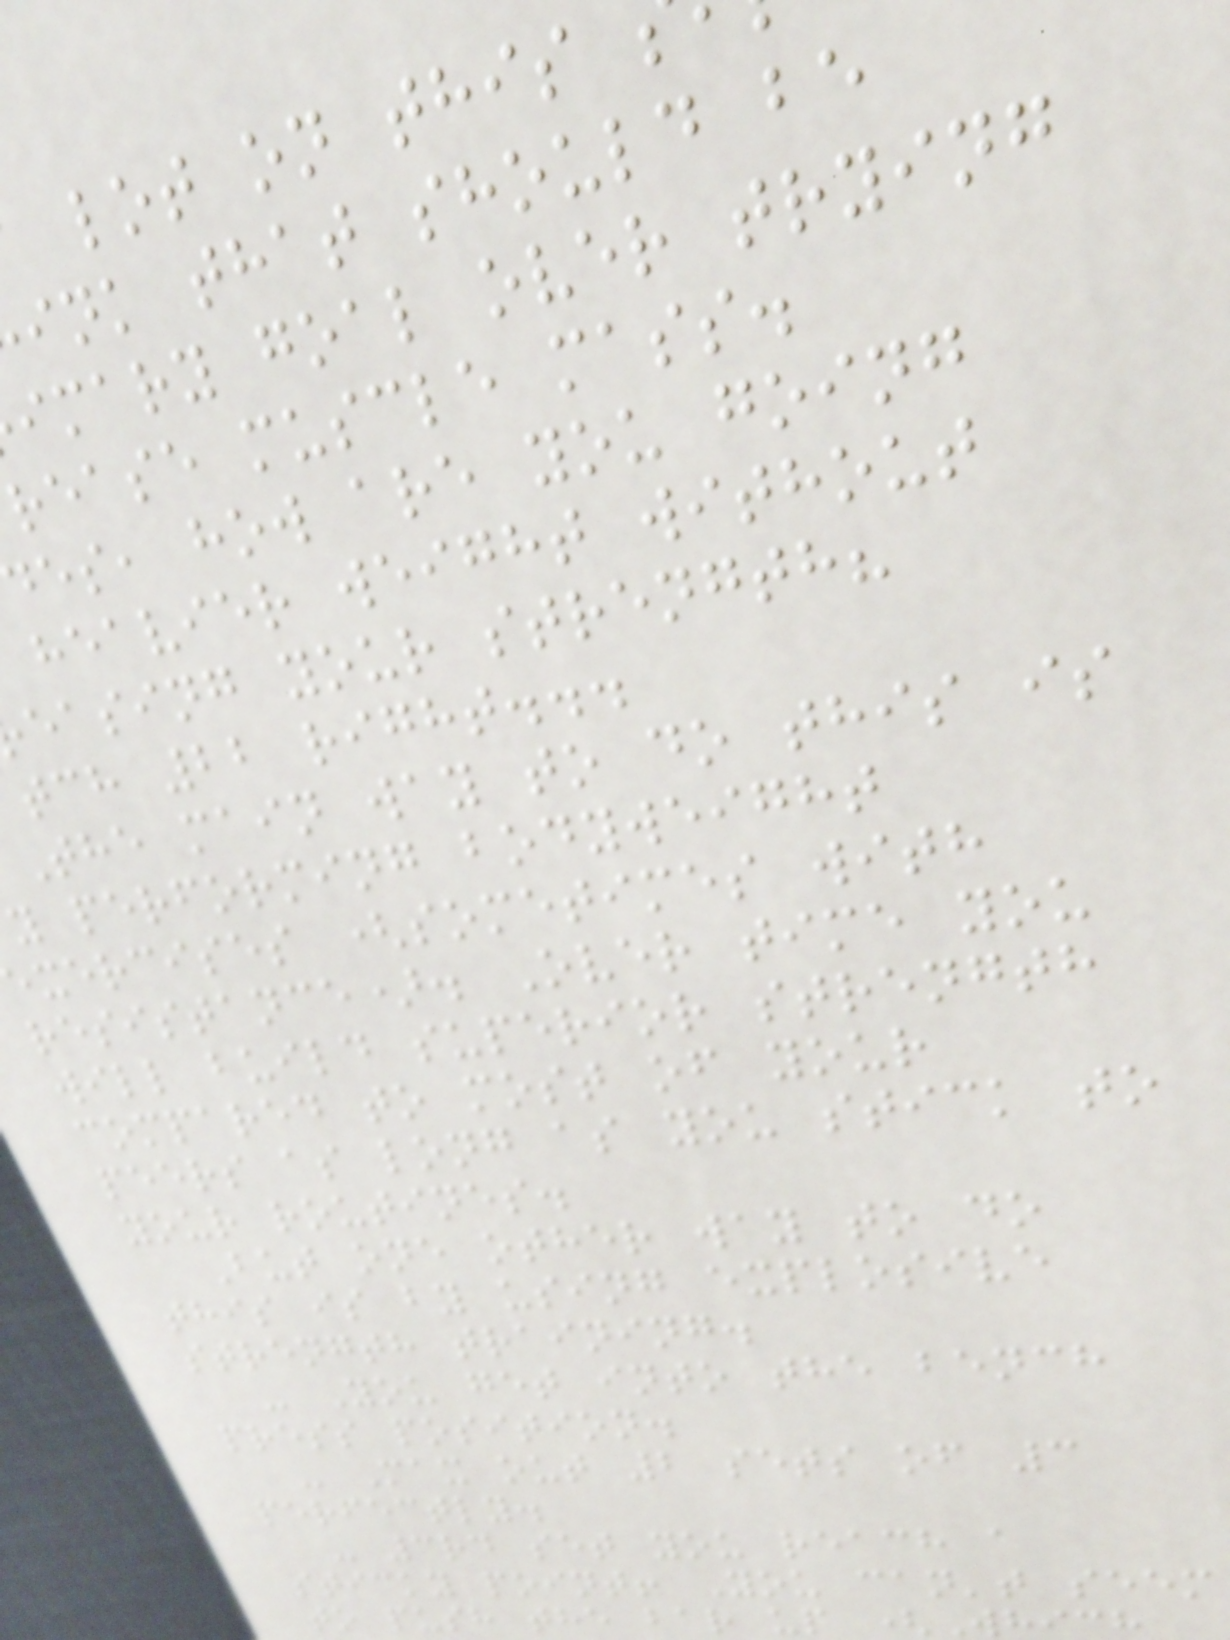lot on this
ink that should be
imary goal over trying
rease muscle mass.
des, how are you going
heavier weight without
easing your strength?
tch 22 right...
The main way to do this is
y performing bodyweight
exercises (sometimes with
resistance). Over time you
will build superior strength
compared to most of your
peers as long as you stick to
your routines.
But one other way to do
this is by using explosive
strength training.
- You get into the bench
press position.
- Max out 2 sets of 3
perfectly.
- 3rd set you reach a
sticky point! You can't seem
to push the bar up (Wh
